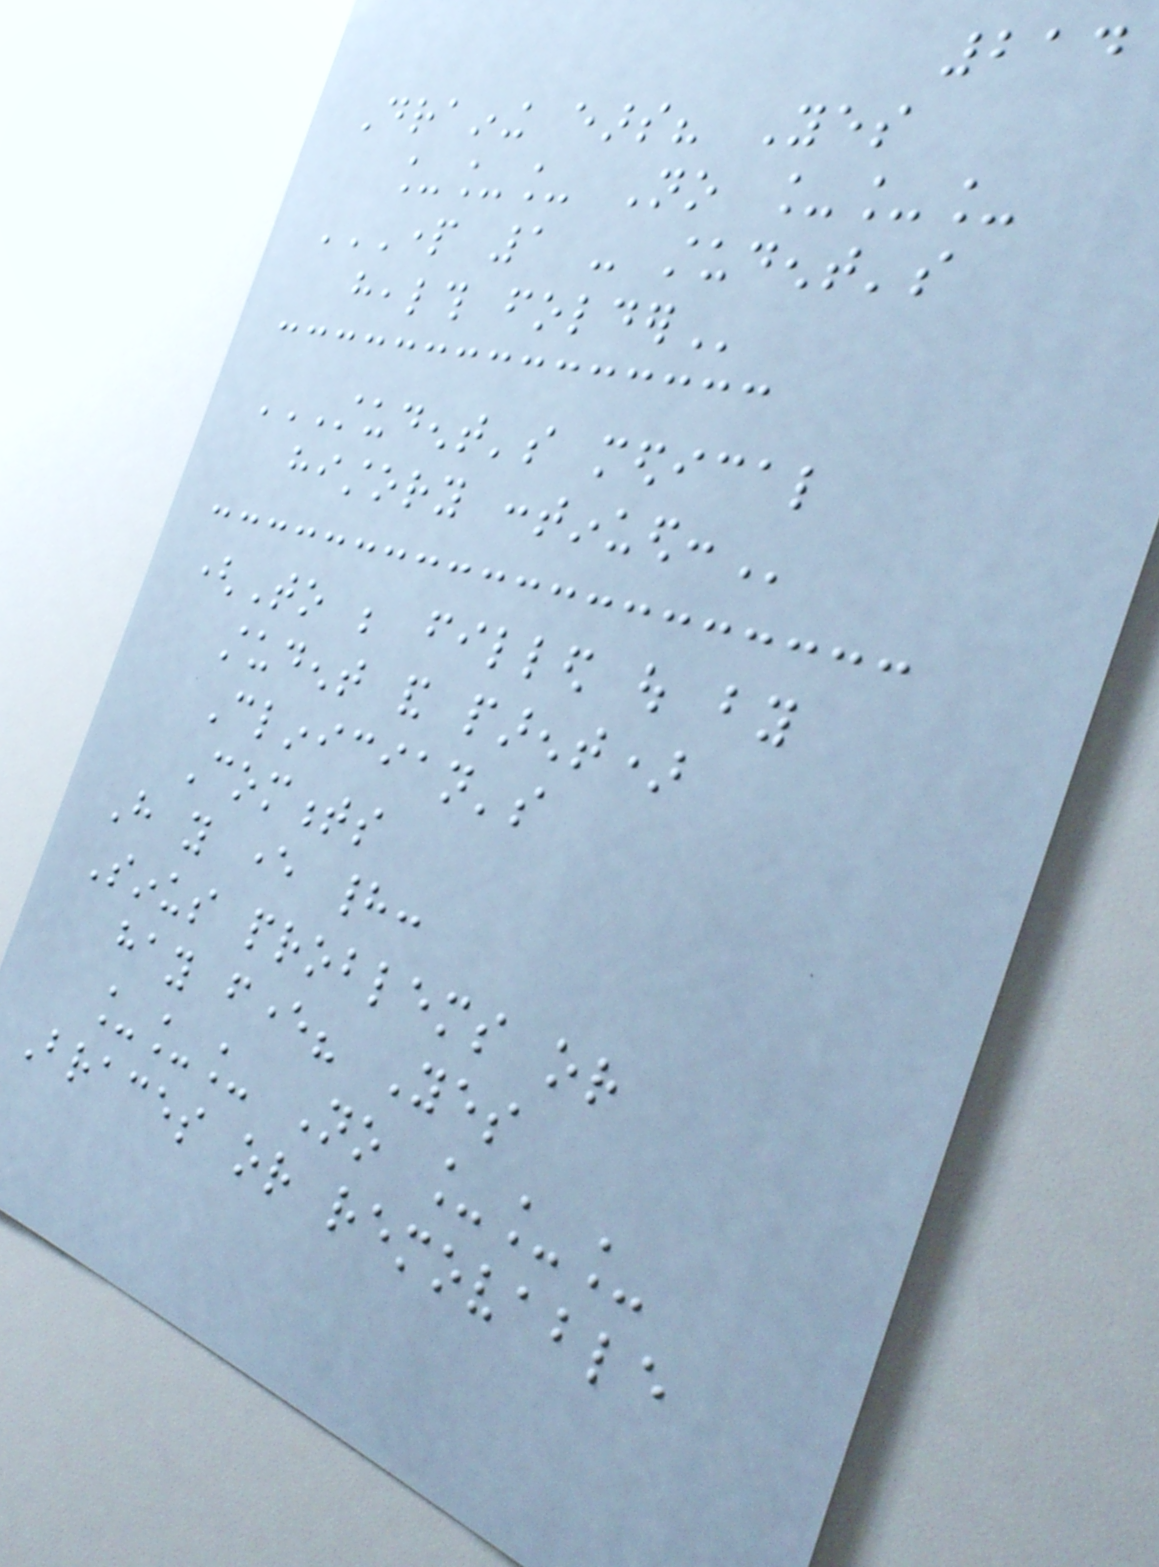214
Draining ears? Yes
___ No ___
PART 1 - STUDENT'S
HEALTH FOLDER
STUDENT'S MEDICAL
HISTORY CONTINUED:
(To be filled out by
student and parent)
Clinician's
Comments
Have you ever had:
Sinus problems or
hay fever? Yes
___ No ___
Braces or removable
